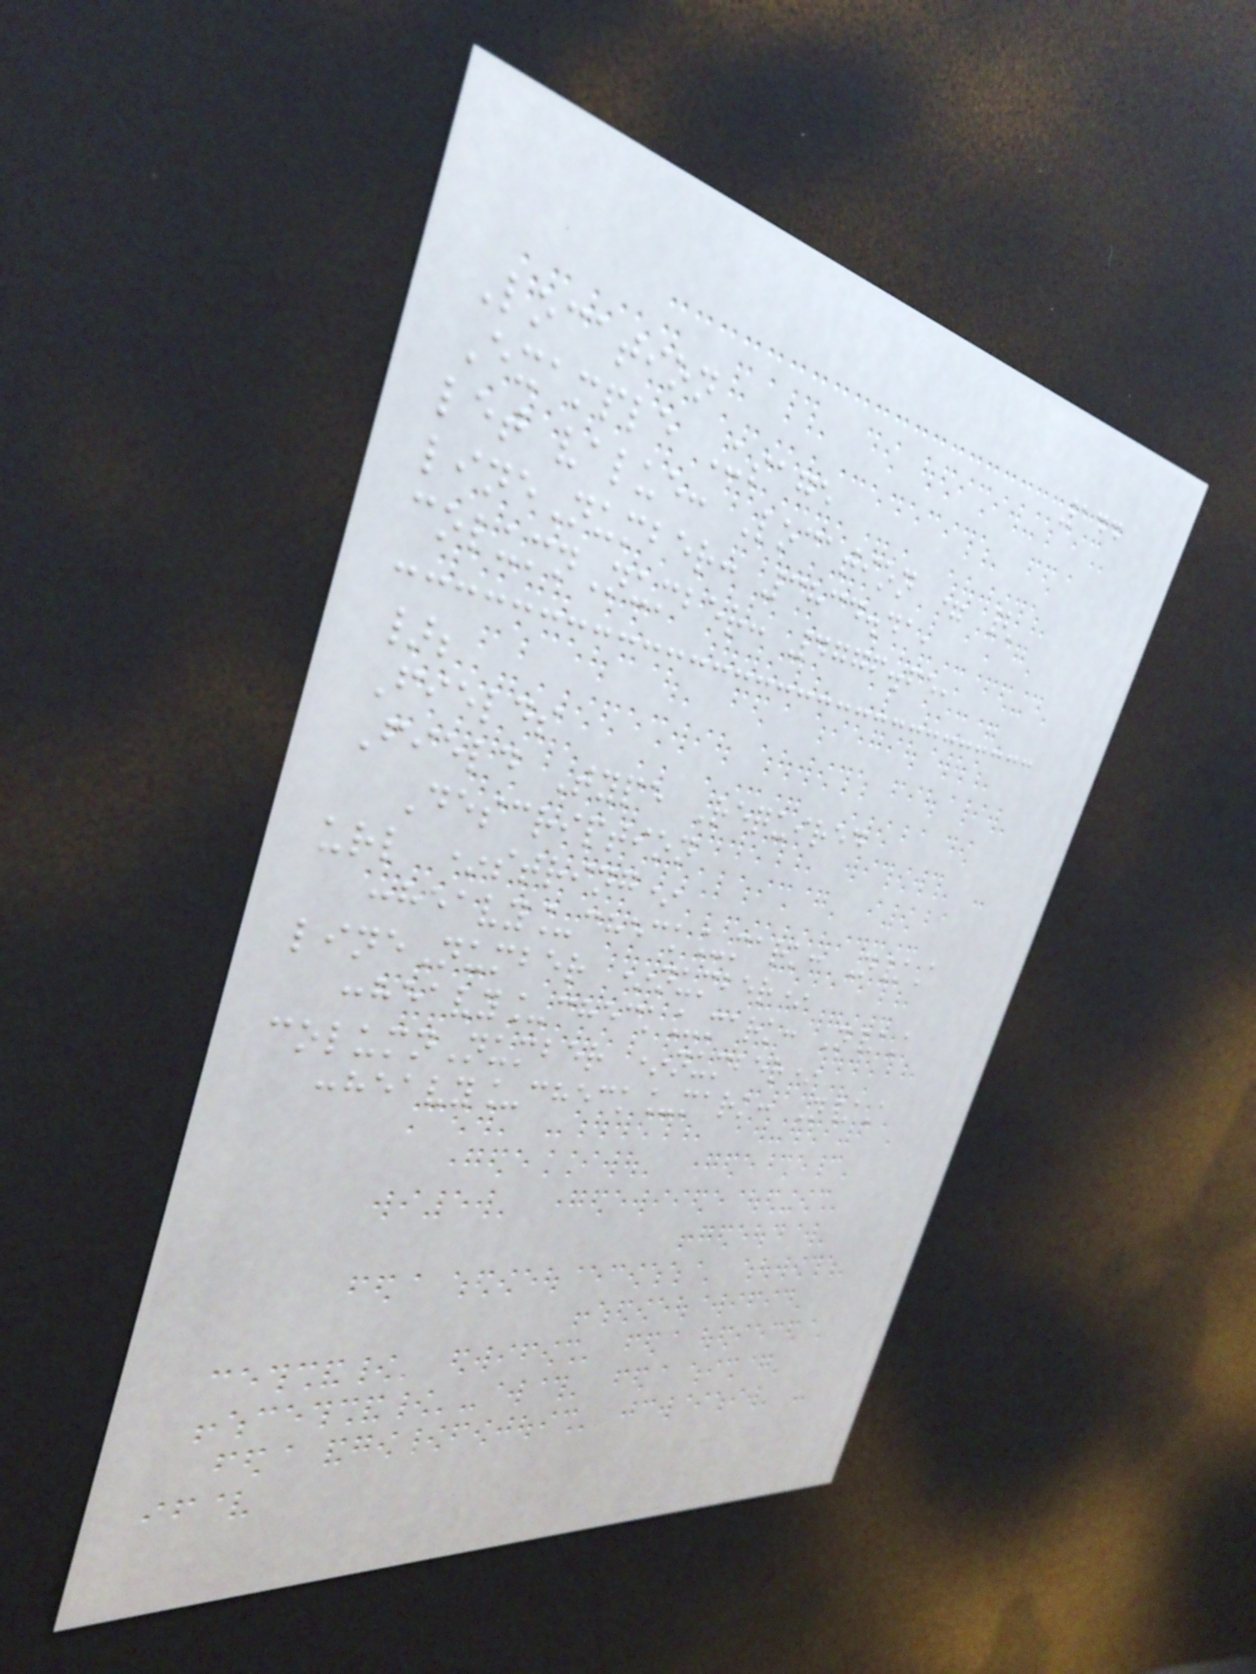144
Location
Example Usage
let value: Location = {
lineNumber: 3834.41,
columnNumber: 4776.65,
};
Fields
Field Type Required
Description
url *string*
:heavy_check_mark: N/A
lineNumber *number*
:heavy_check_mark: N/A
columnNumber *number*
:heavy_check_mark: N/A
